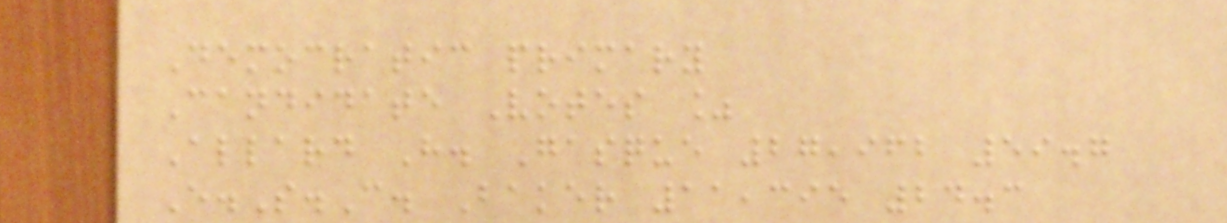Democratic primary
Candidate Votes %
Allard H. Gasque 27,962 59.7
E.S.C. Baker 11,395 24.3
